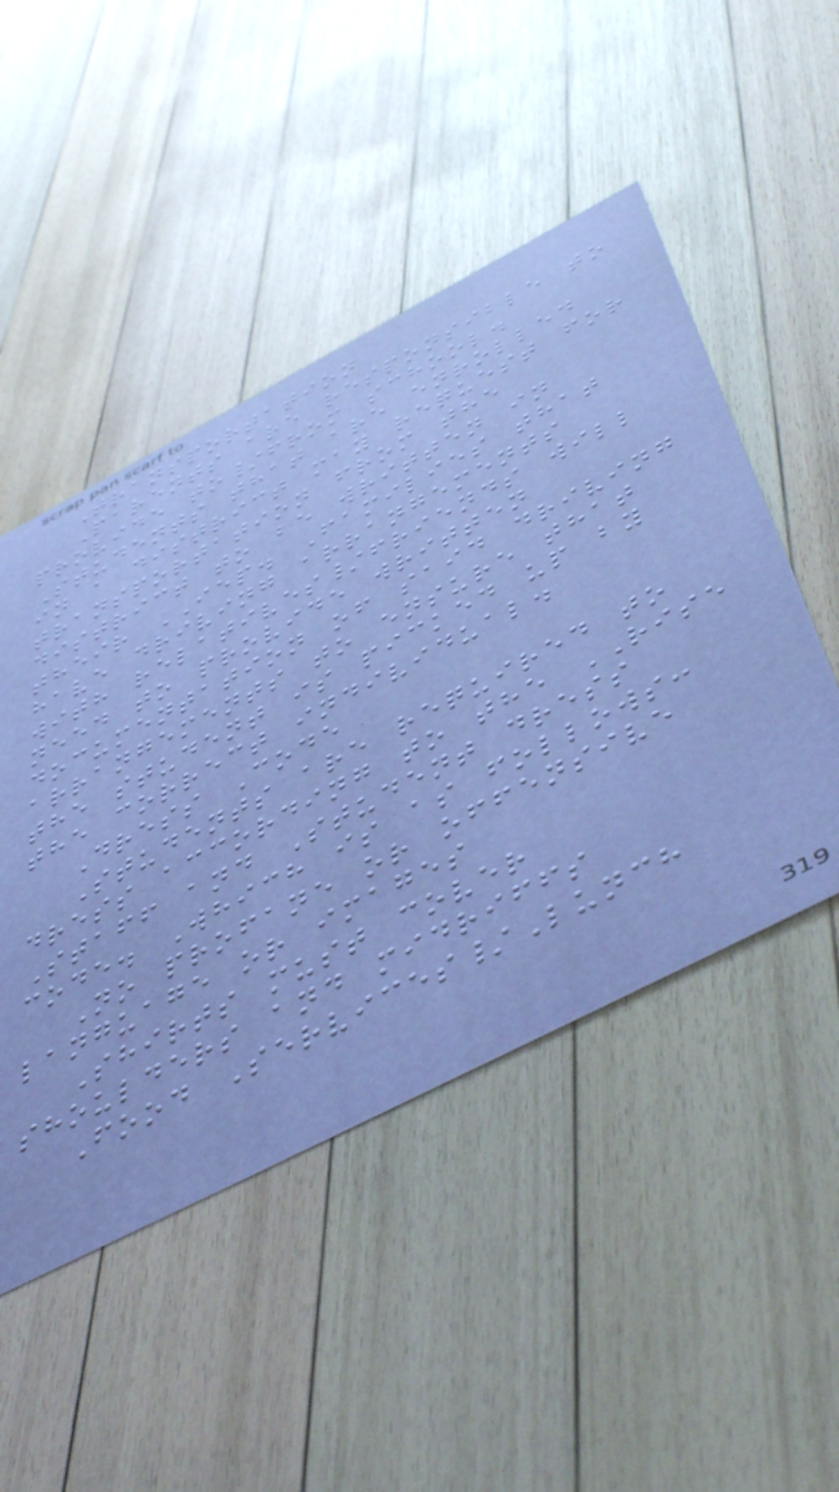Transportation
Parents are responsible to
provide to/from school.
Students that are enrolled
in a district may request for
transportation from the
district to be written in
their IEP. Families that
have driving arrangements
with relatives/friends will
need to provide written
documentation of said driving
arrangements to ensure that
the student is picked up by
the correct individual.
Dress Code
Students are required to
dress according to the RISE
Staff and Student dress
code. Which is as follows:
No profane or offensive
language or images
Shirts must cover
shoulders and midriffs
Food Services/Lunch
